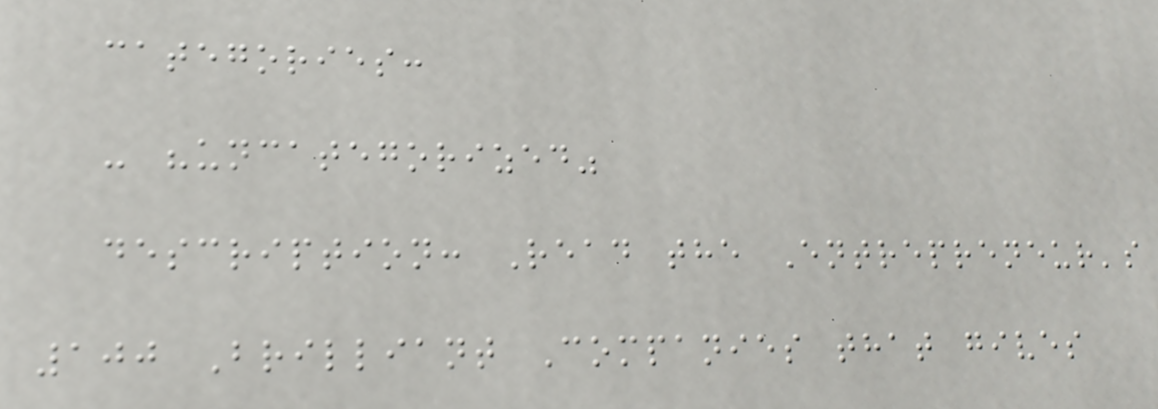categories:
- "uncategorized"
description: Read the Entrepreneur's
100 Brilliant Companies that gives
